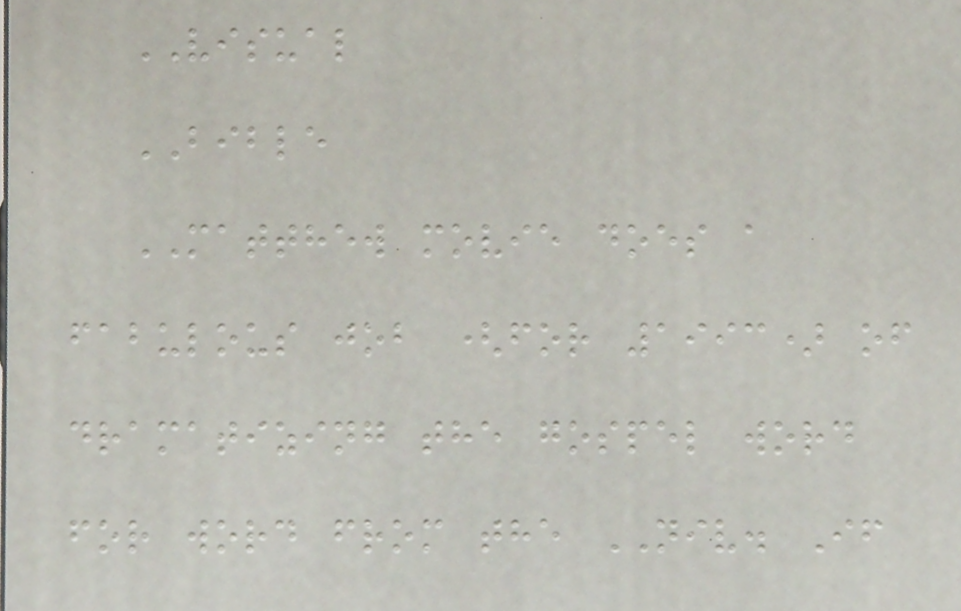VISUAL
BIBLE
MATTHEW movie does a
fabulous job (for 1993) of
dramatizing the gospel word
for word from the NIV. If
